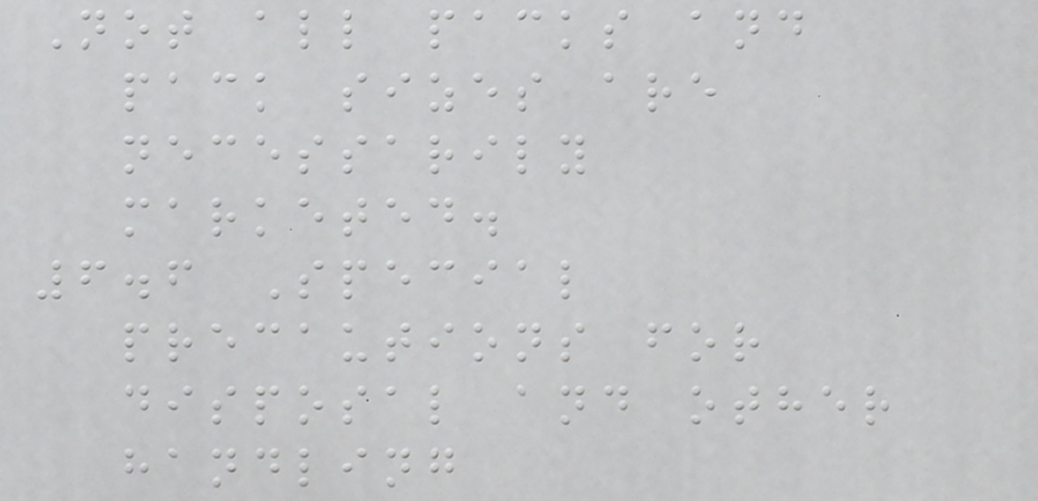Not all packs and
pack sizes are
necessarily
marketed.
6.6 Special
precautions for
disposal and other
handling
